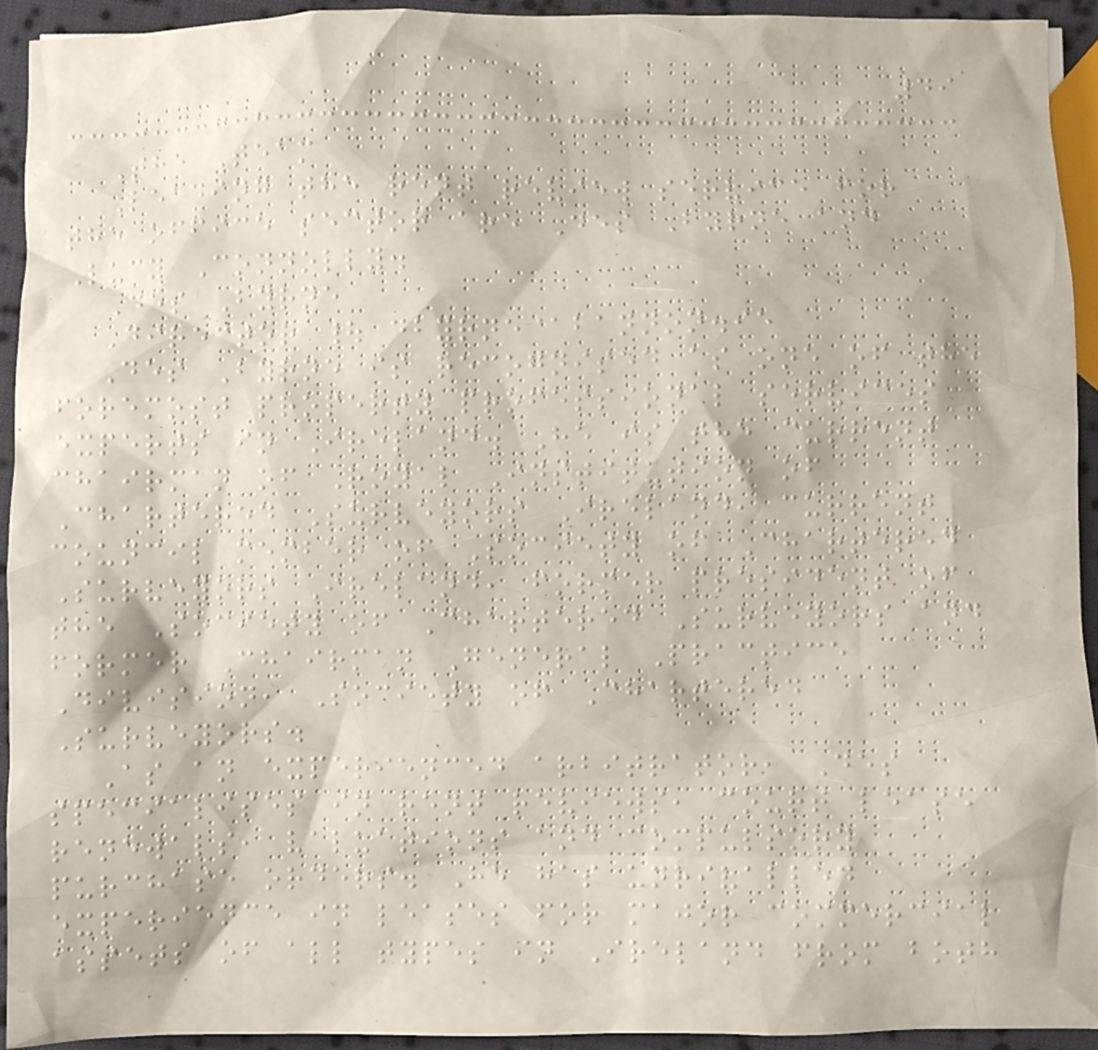49
The Team
Leading the rent review service for
the office sector are Des Byrne and
Lucy Connolly.
Des Byrne
Director | dbyrne@bannon.ie
Des Byrne is recognised as one of the
foremost property professional services
experts in Ireland. He is the current
chairman of Royal Institution of
Chartered Surveyors Ireland, current
council member of Society of Chartered
Surveyors Ireland, former president of
the Society of Chartered Surveyors and
former Chairman General Practice
Division, Society of Chartered
Surveyors.
As an experienced arbitrator, Des
specialises in rent reviews, court lease
renewals, valuations and compulsory
purchase orders. He has unrivalled
experience in leases for major commercial
assets of all types in Ireland from both
